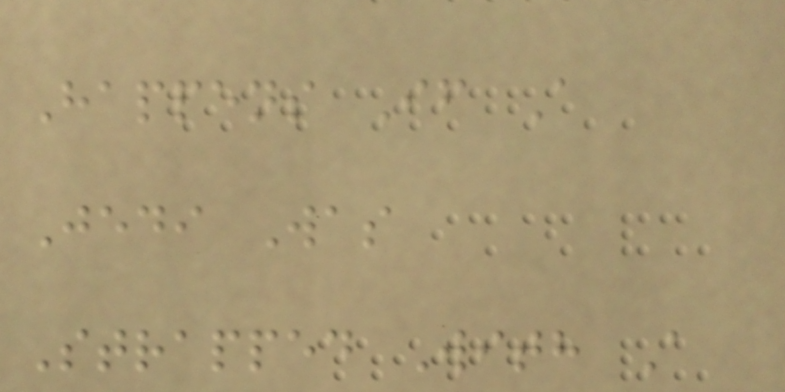Happens If A
Jedi Was
Strapped With A
